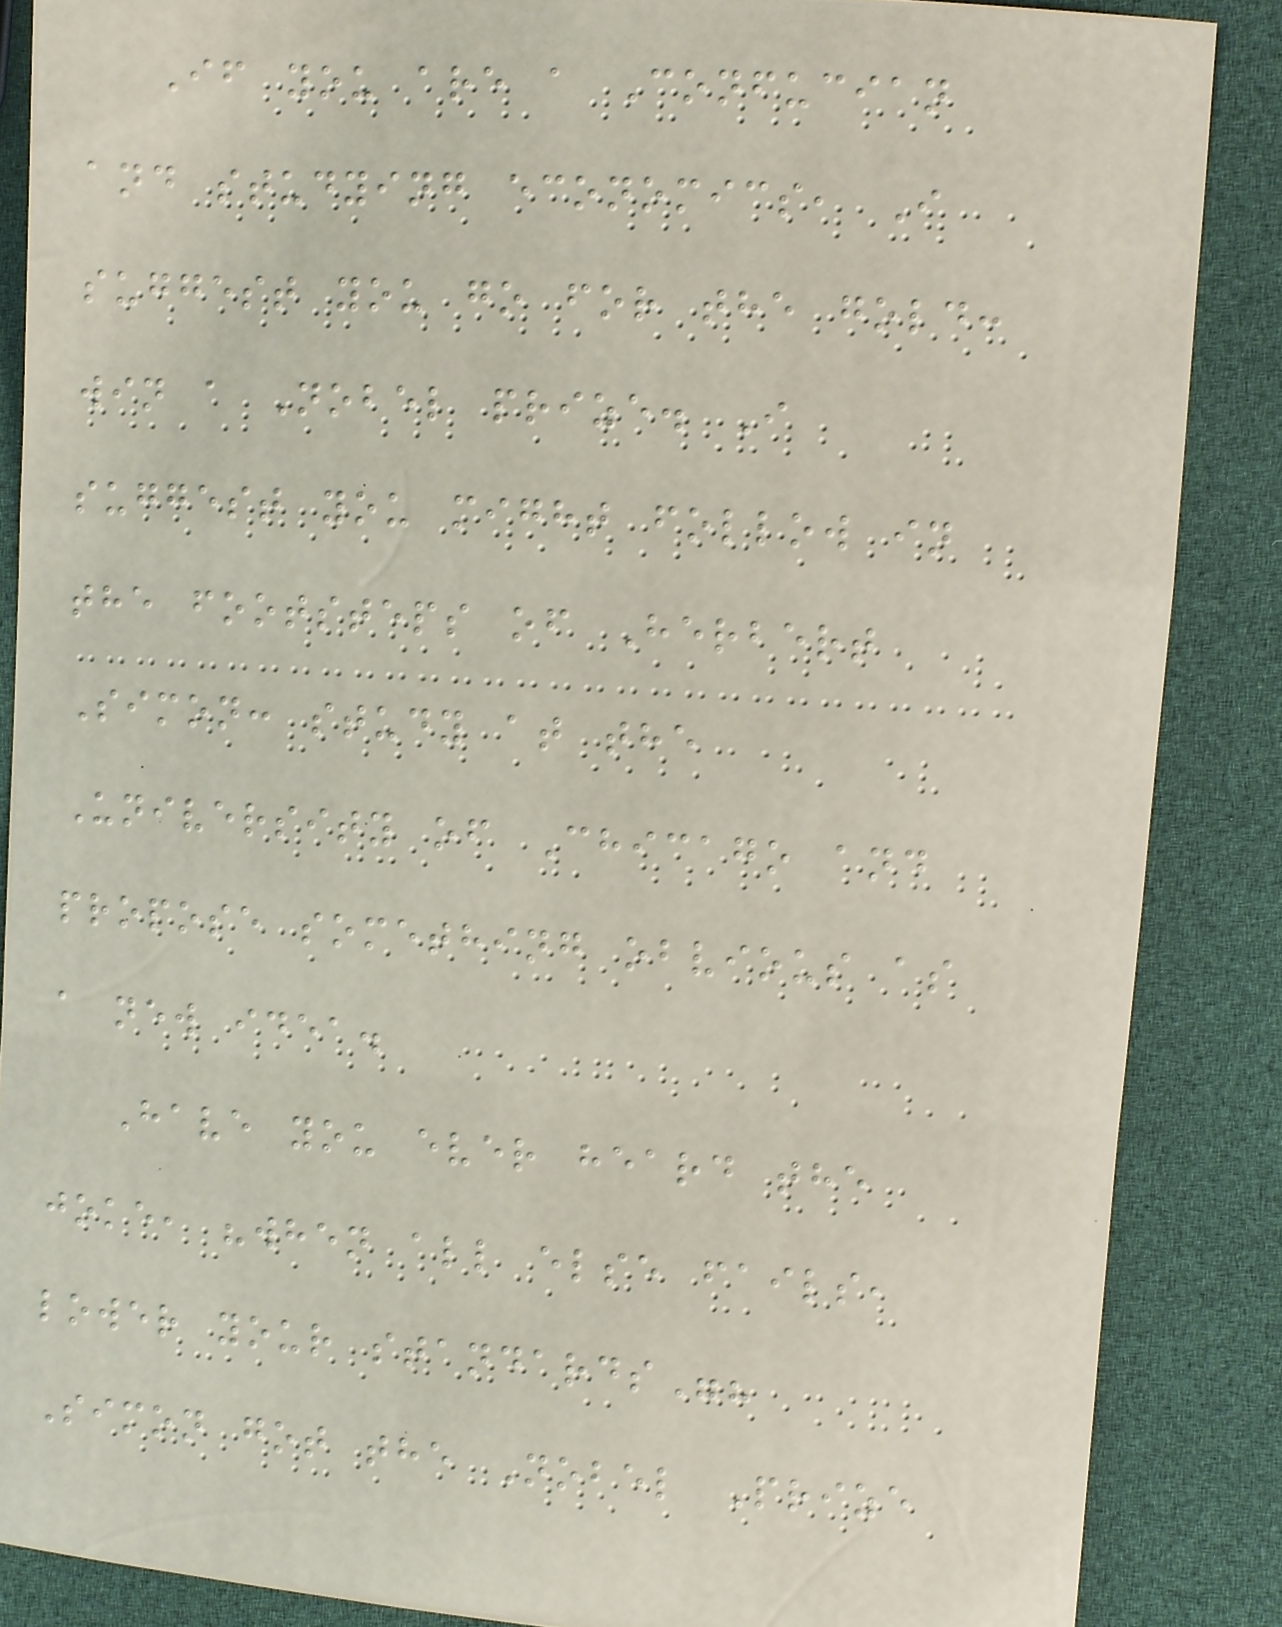If you are a Confucian
and studying economics, I
suggest you go for the gold:
win a Nobel prize. I
suggest you might follow in
the footsteps of Herbert
Simon: study at the
University of Chicago and
propose something obvious as
a new idea.
Have you ever heard the
joke, "when all else fails,
lower your standards"?
Simon got the Nobel Prize
